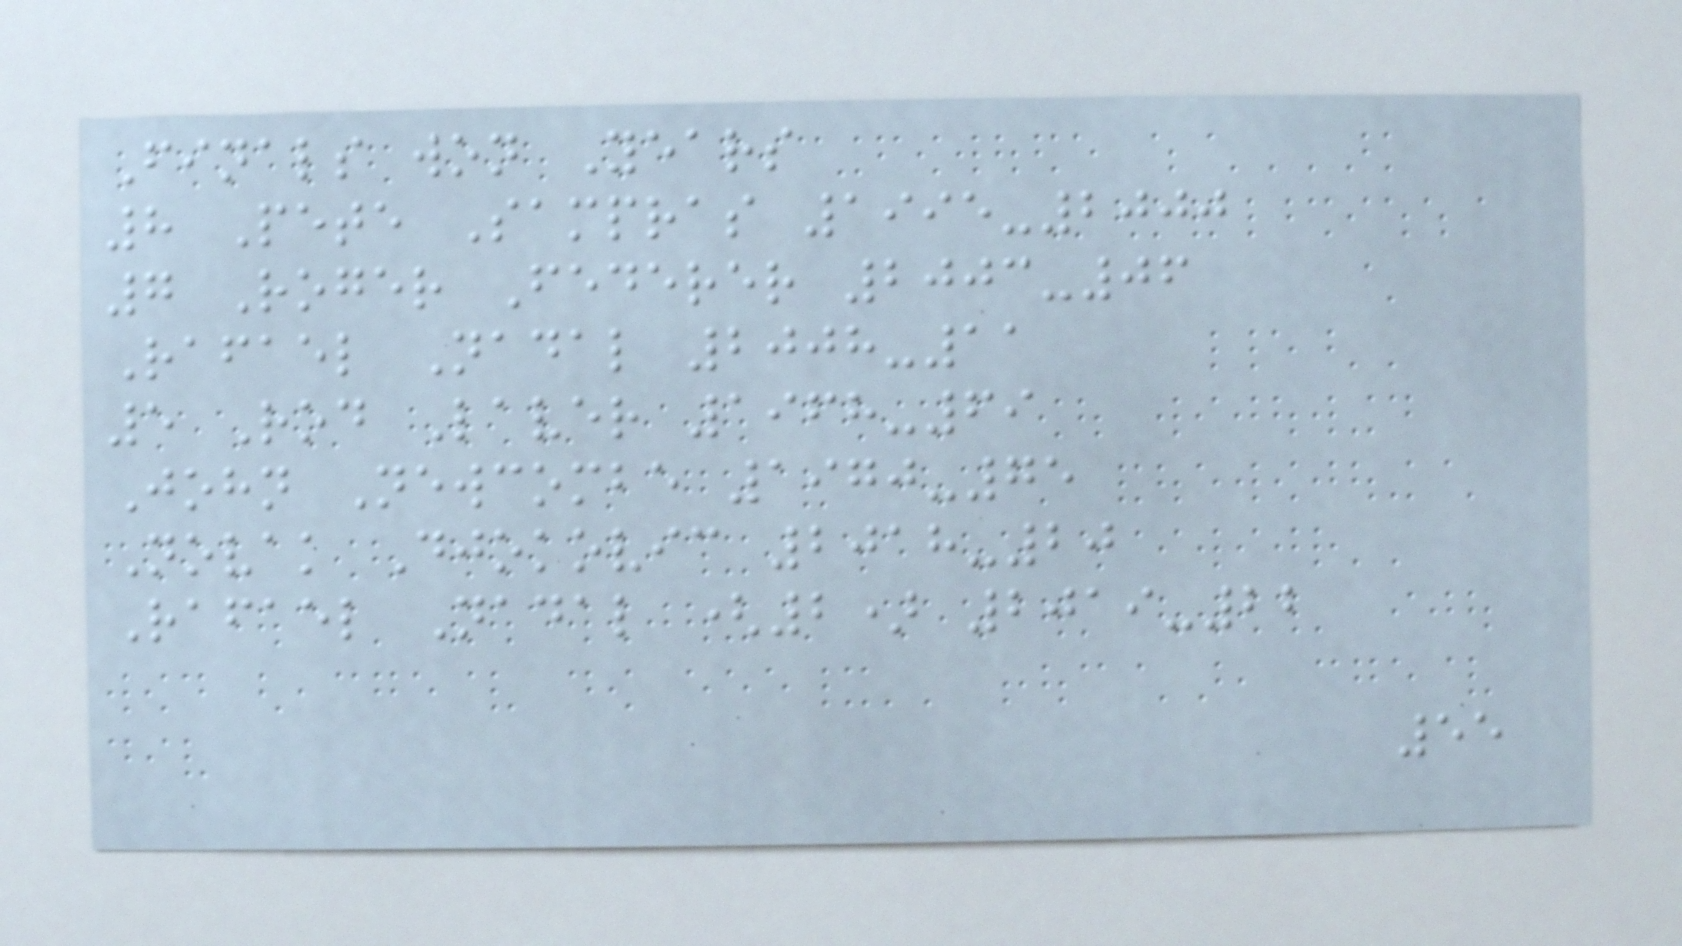Finals won Years
8 Pete Sampras 1995-2000
7 Roger Federer 2003-06
Rafael Nadal 2008-11
5 Rod Laver 1968-69
John Newcombe 1970-75
Novak Djokovic 2018-20
Rafael Nadal (2) 2019-22
55
